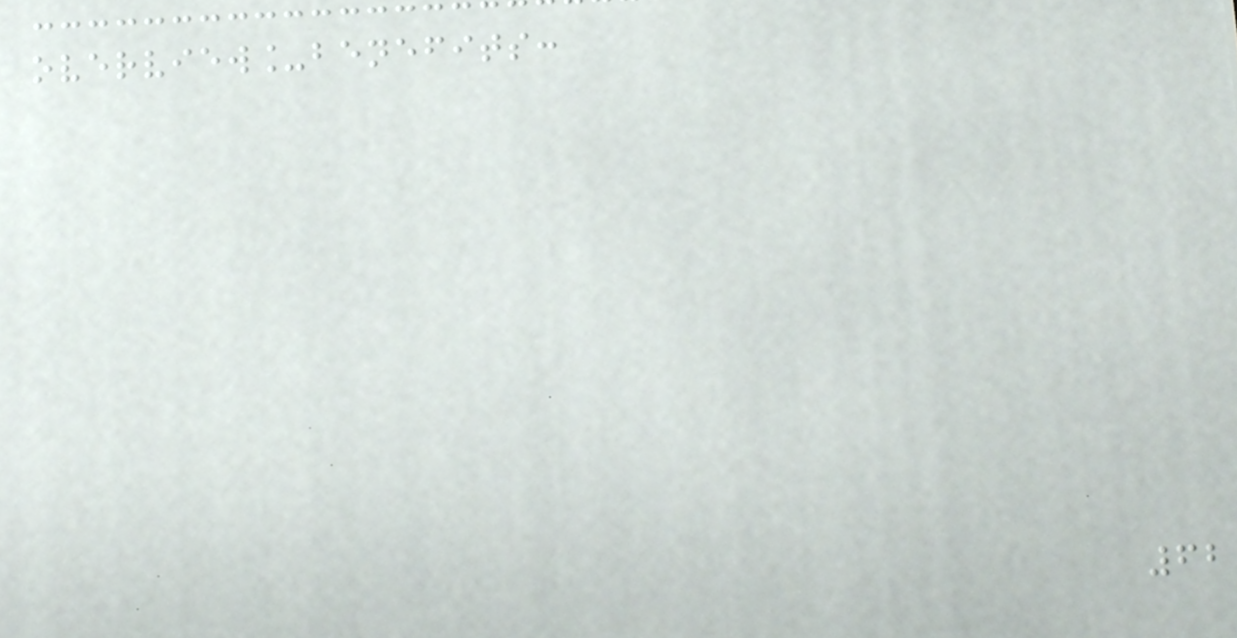overview_benefits:
62
